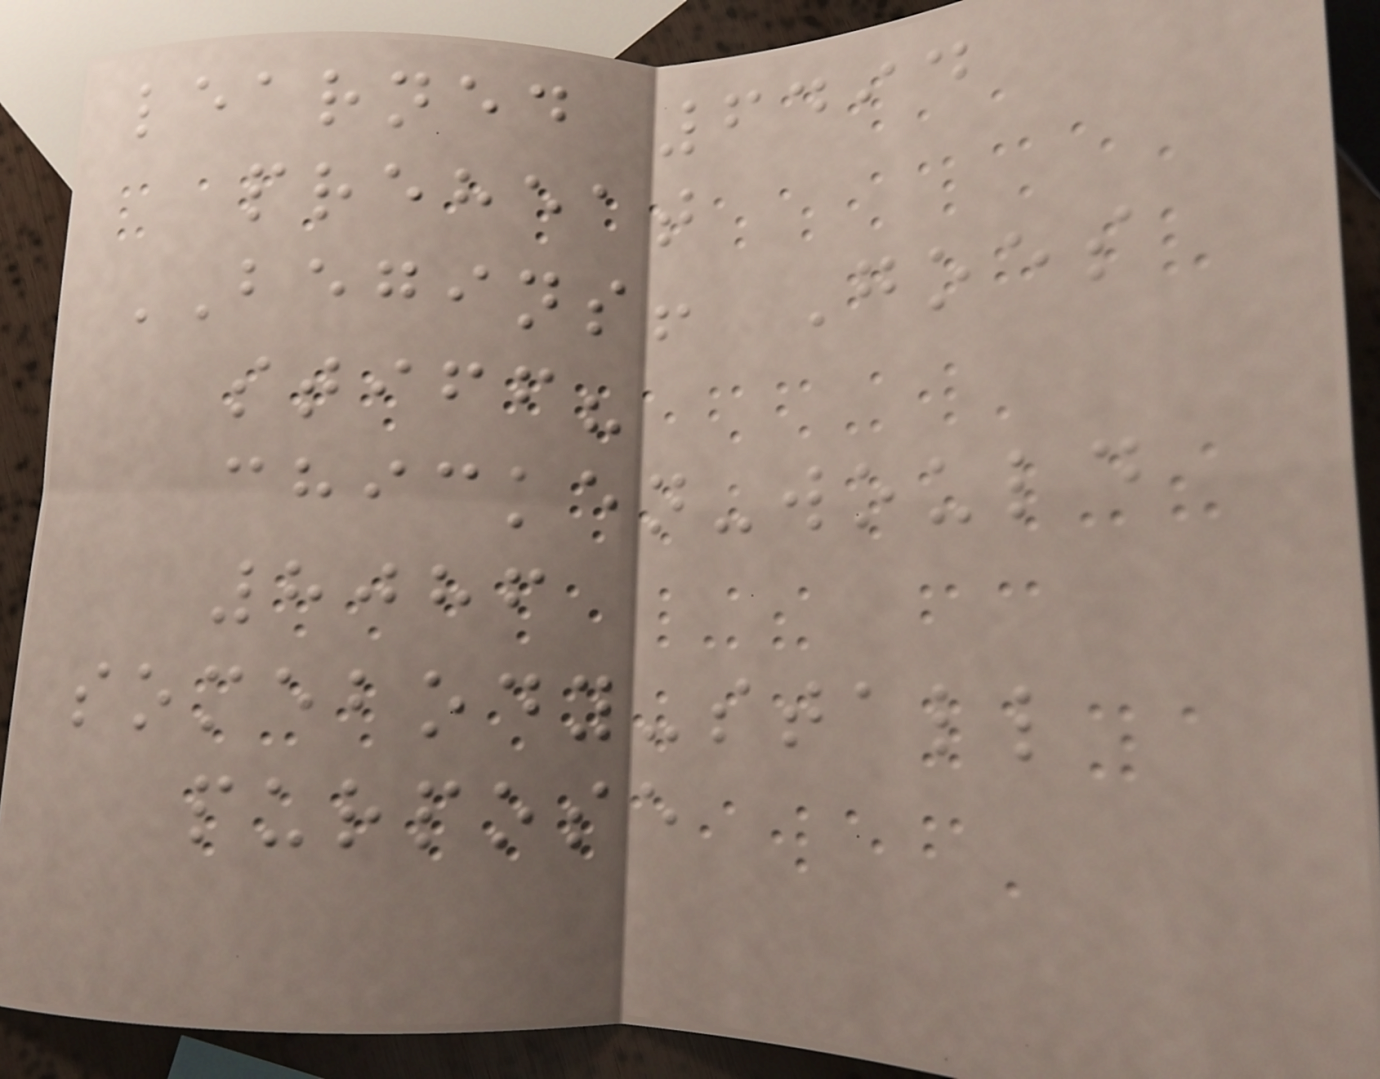learned 6494
preheat
BEGINS! Goes
stiff?
chicken-would
8086
somebody-stall
purpose
